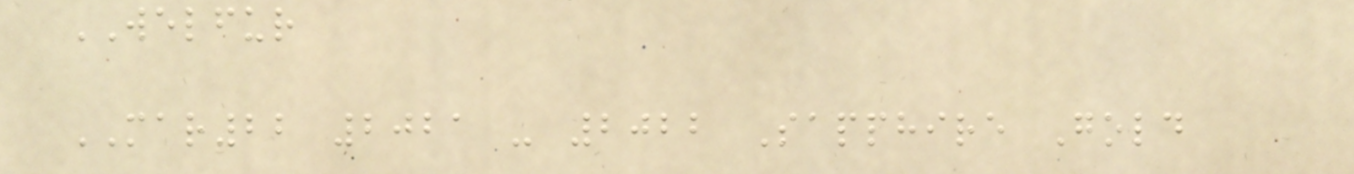WELFUR
MAR22 2021 - 2022 Sapphire Gold
